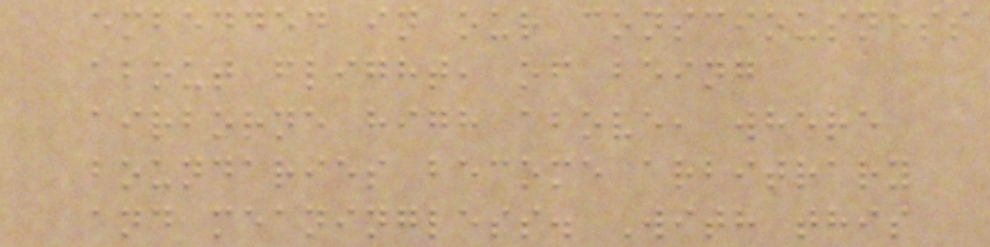embedded in our consciousness
about flight, of being
airborne high above, where
boundaries become arbitrary
and meaningless. With this
